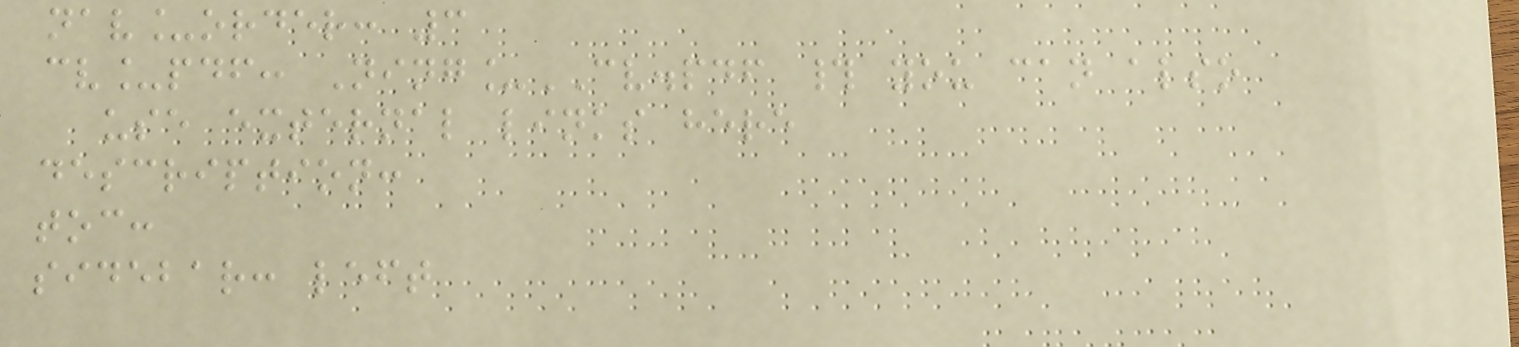nav_order: 3
cv_pdf: Ning_CV.pdf # you can also
use external links here
description:
toc:
sidebar: left
